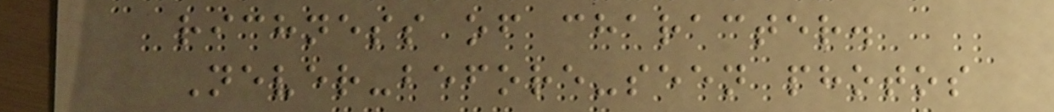richness of character.
Never-before-seen photos
